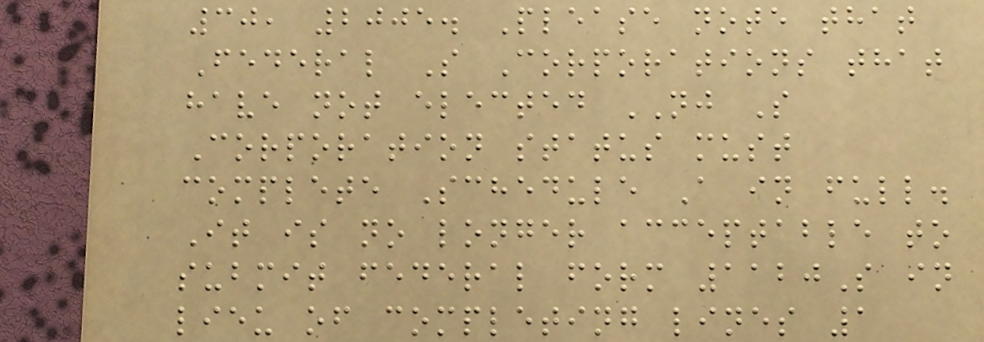30, 2005. Please note that
Federal S Corporations that
have not elected NJ S
Corporation status must
complete Schedule A in full.
It is no longer acceptable to
submit federal form 1120S in
lieu of completing lines 1
